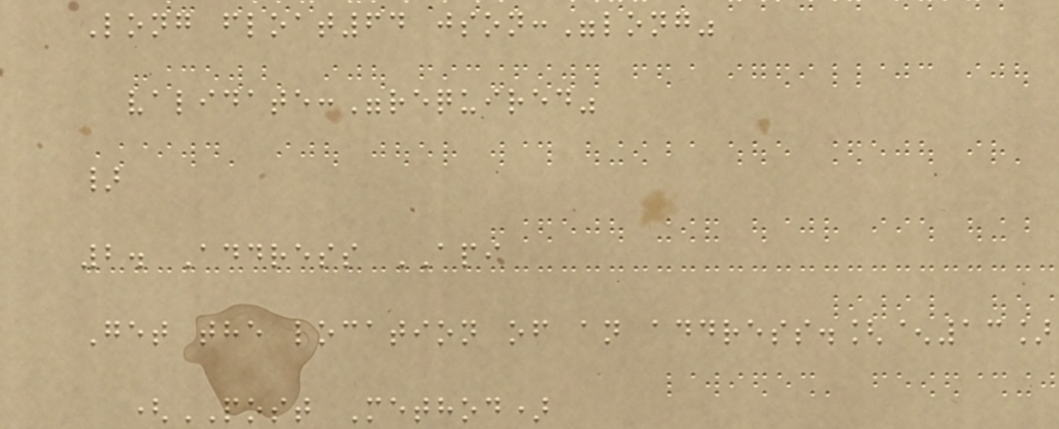Long float64 json:"long"
validate:"required"
}
2. Address API
Get the location of an address.[^13]
(POST Method)
